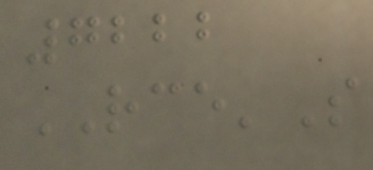7222
RCE'S
